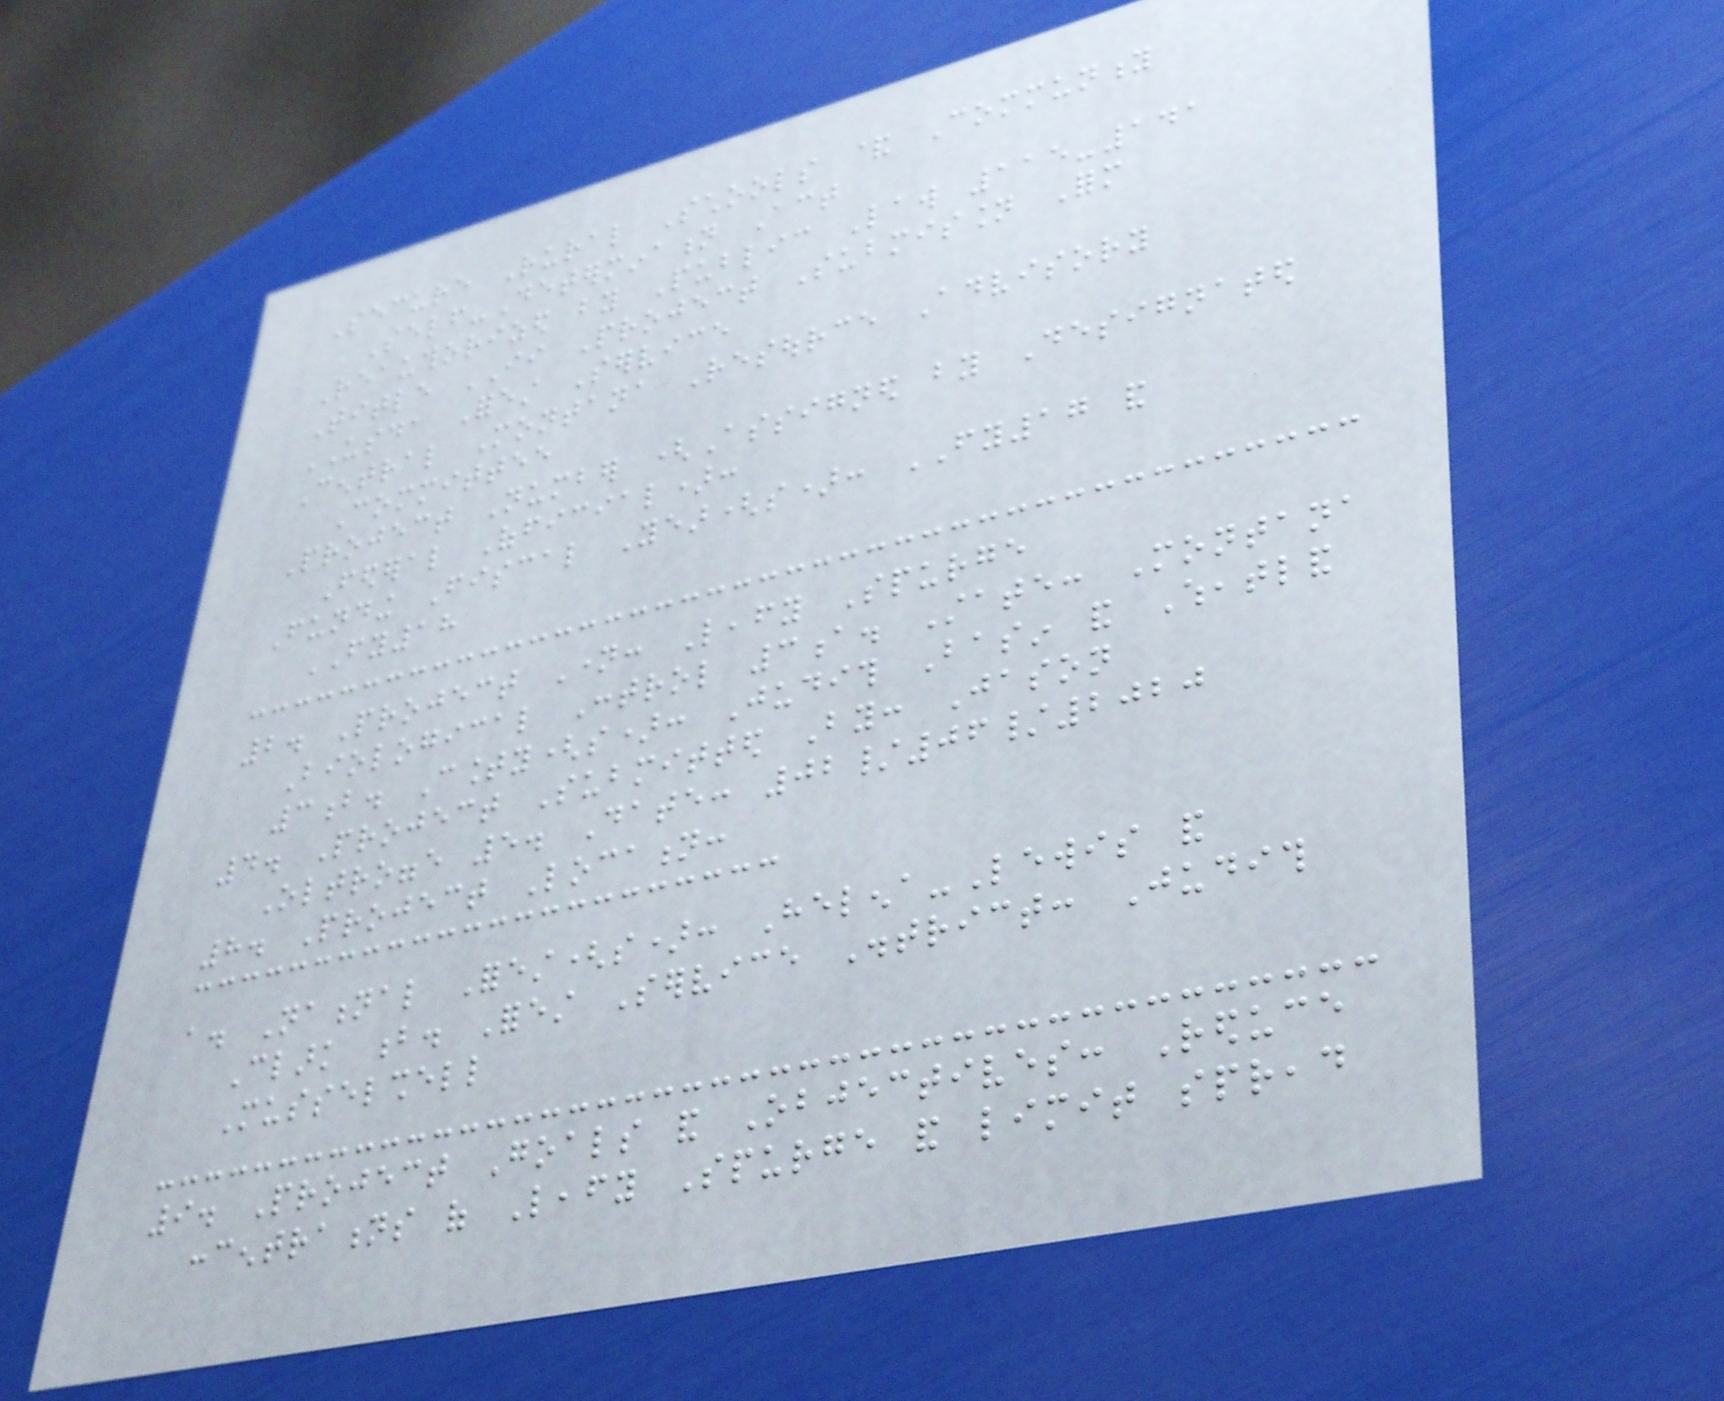Secure Rural Schools & Community
Self-Determination Act
Reauthorized by Public Law 115-141
Title II Project Submission Form
USDA Forest Service
Central Montana Resource Advisory
Committee
Project Number (Assigned by Designated
Federal Official):
Funding Fiscal Year(s): FY17 and
FY18
2. Project Name: Leafy Spurge
Biological Control 3a. State: Montana
3b. County(s): Judith Basin and Wheatland
4. Project Submitted By: Jason
Oltrogge 5. Date: 02/06/2020
8. Project Location:
a. National Forest(s): Helena-Lewis and
Clark b. Forest Service District: Judith
Musselshell
9. Project Goals and Objectives: Reduce
concentrations of Leafy Spurge and limit spread
